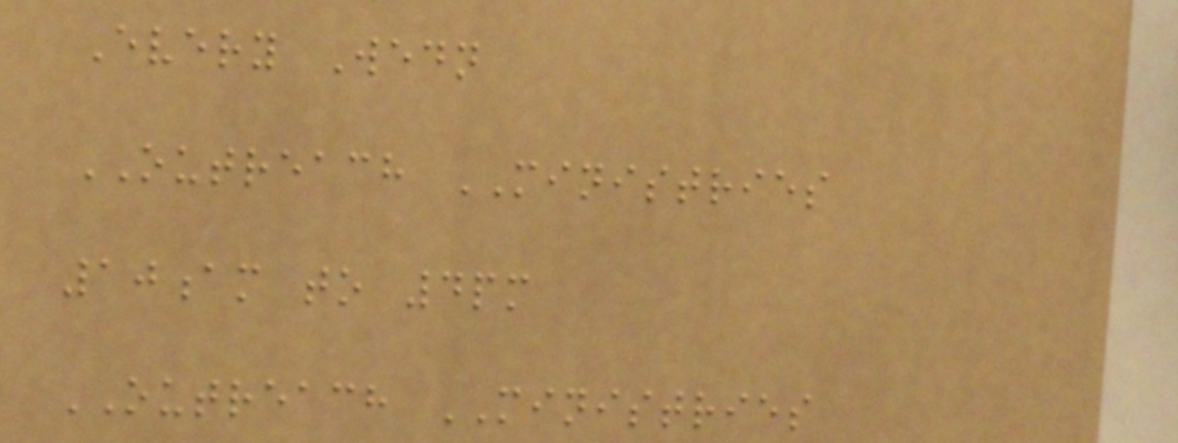Every Wedn
OUTREACH MINISTRIES
10am to 4pm
OUTREACH MINISTRIES
